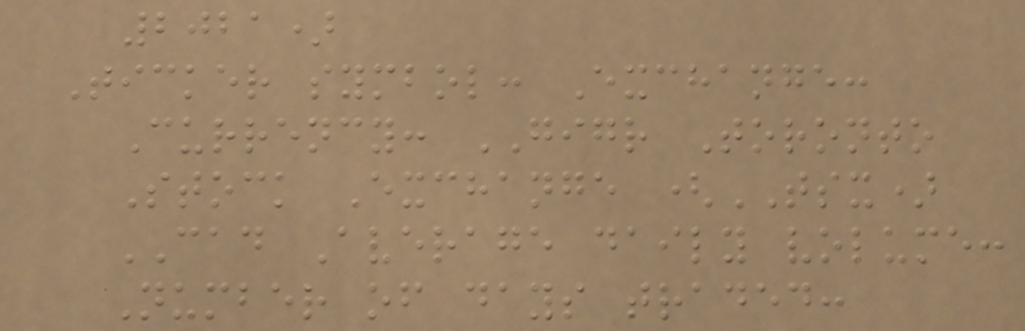2021)
Ticker symbol: Exchange:
Currency: GIGR Toronto
Stock Exchange (TSX)
CAD Average daily volume:
Number of days traded:
